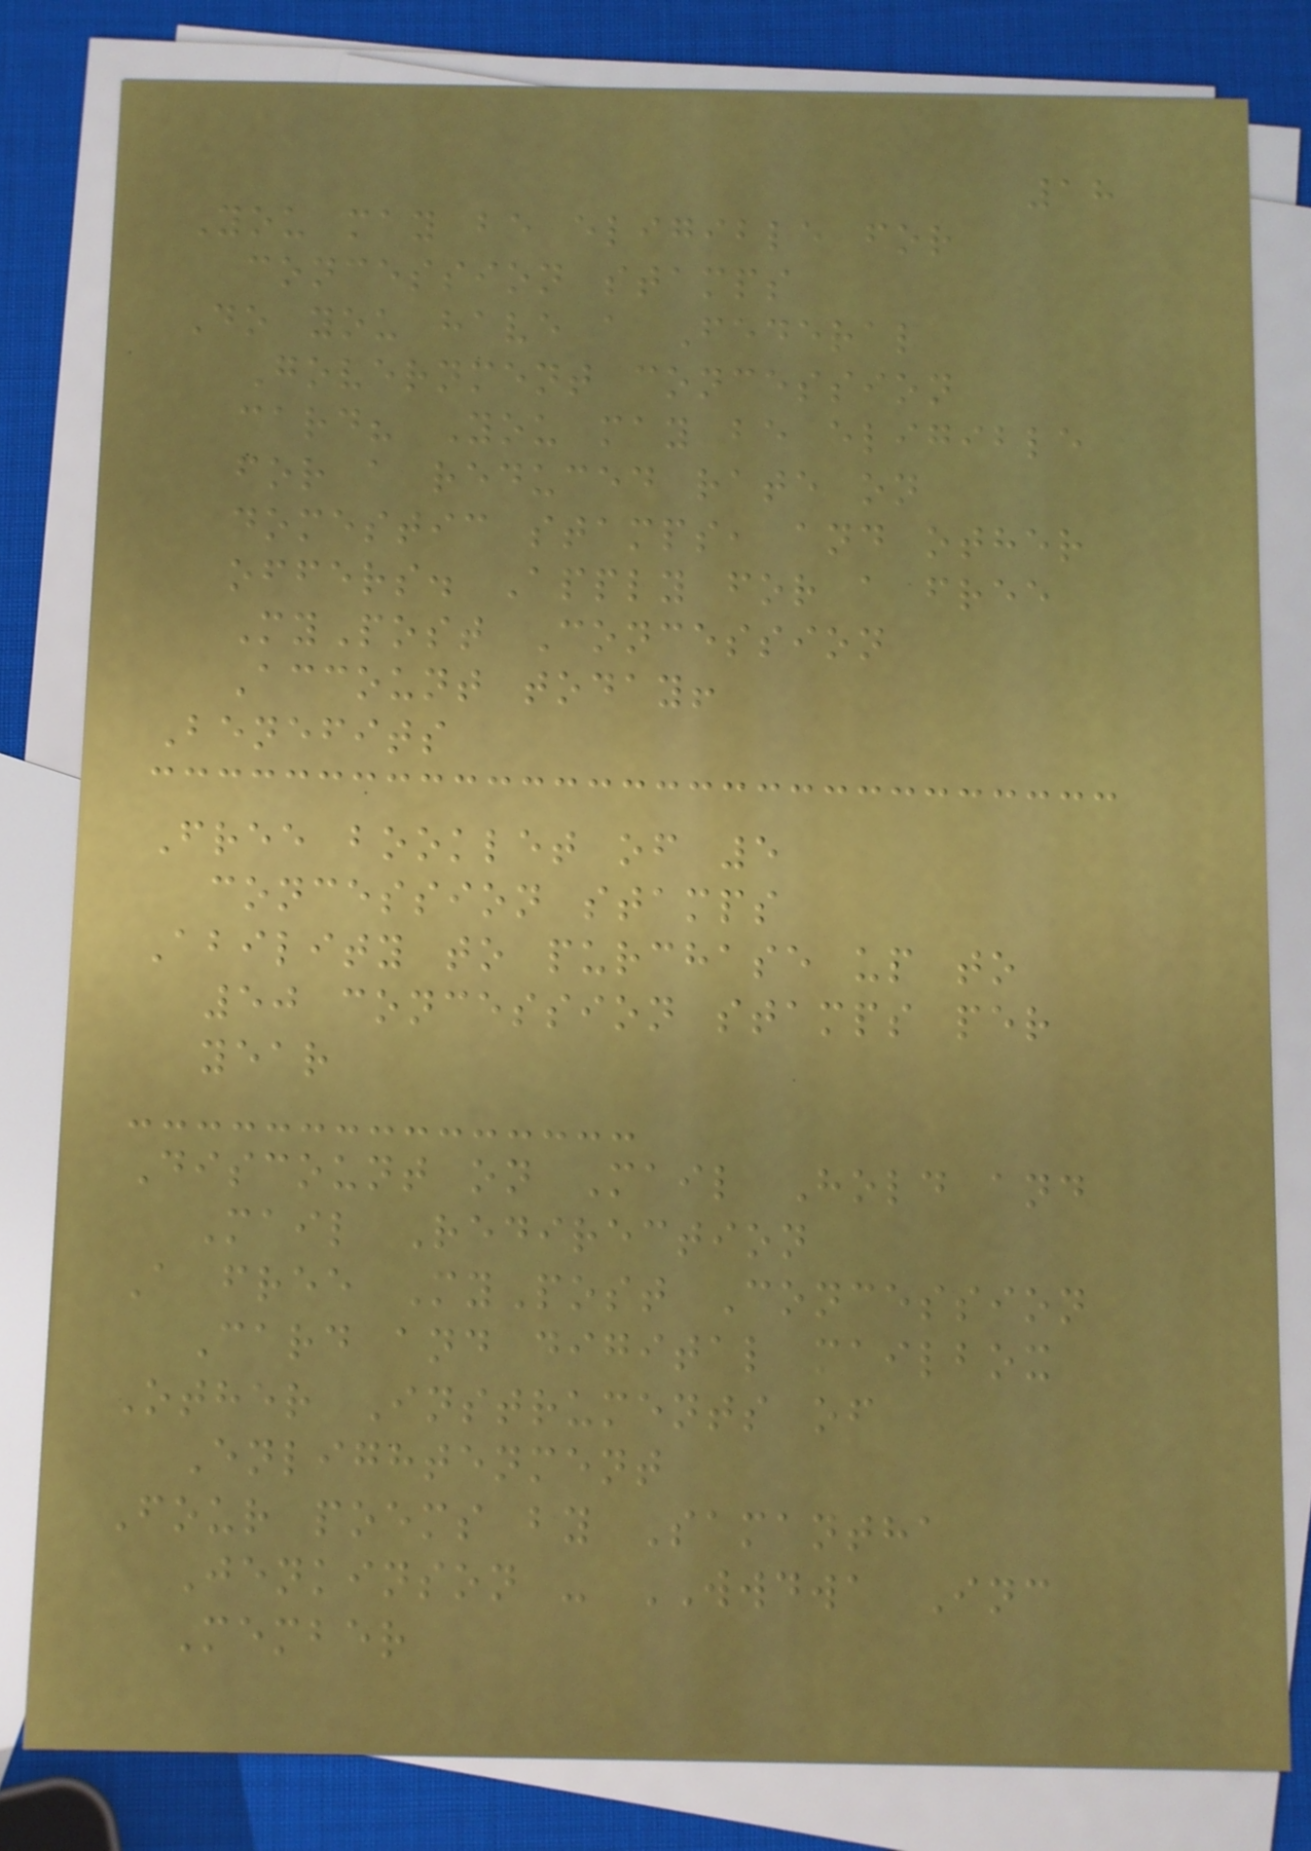18
You may be eligible for
concession stamps
Do you have a Federal
Government concession
card? You may be eligible
for a reduced rate on
domestic stamps, and other
offers. Apply for a free
MyPost Concession
Account today!
Benefits
Free booklet of 5
concession stamps
Ability to purchase up to
50 concession stamps per
year
Discount on Mail Hold and
Mail Redirection
A free MyPost Concession
Card and digital mailbox
Other Instruments of
Enlightenment
Four poems by Samantha
Jenkinson - WWDWA Inc
Member
